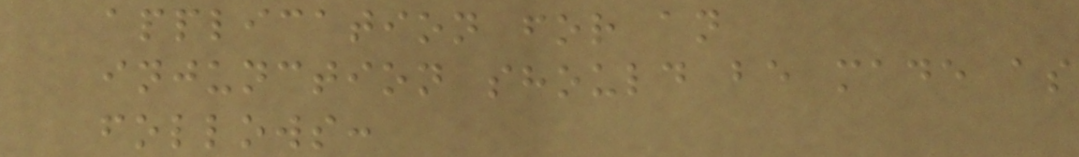application for an
injunction should be made as
follows:
